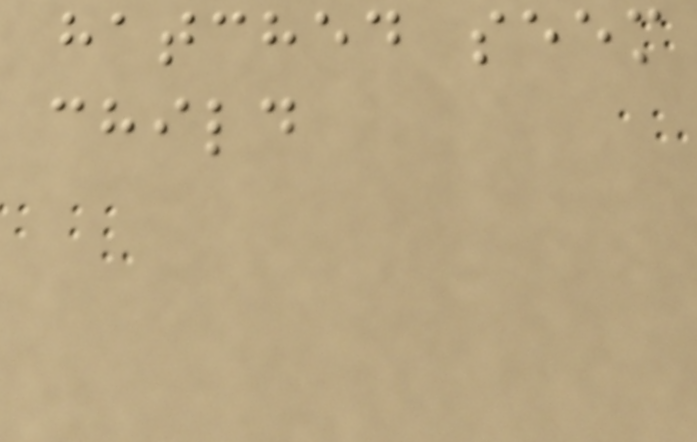hatched seem
child
